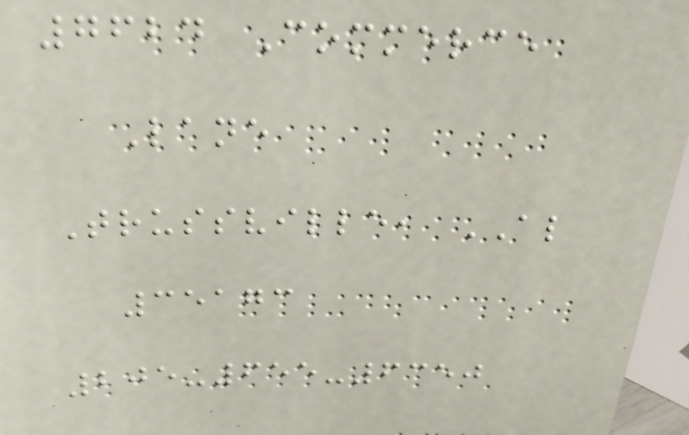7624 Commerce
Lane
Trussville, AL
35173
205-655-6350
